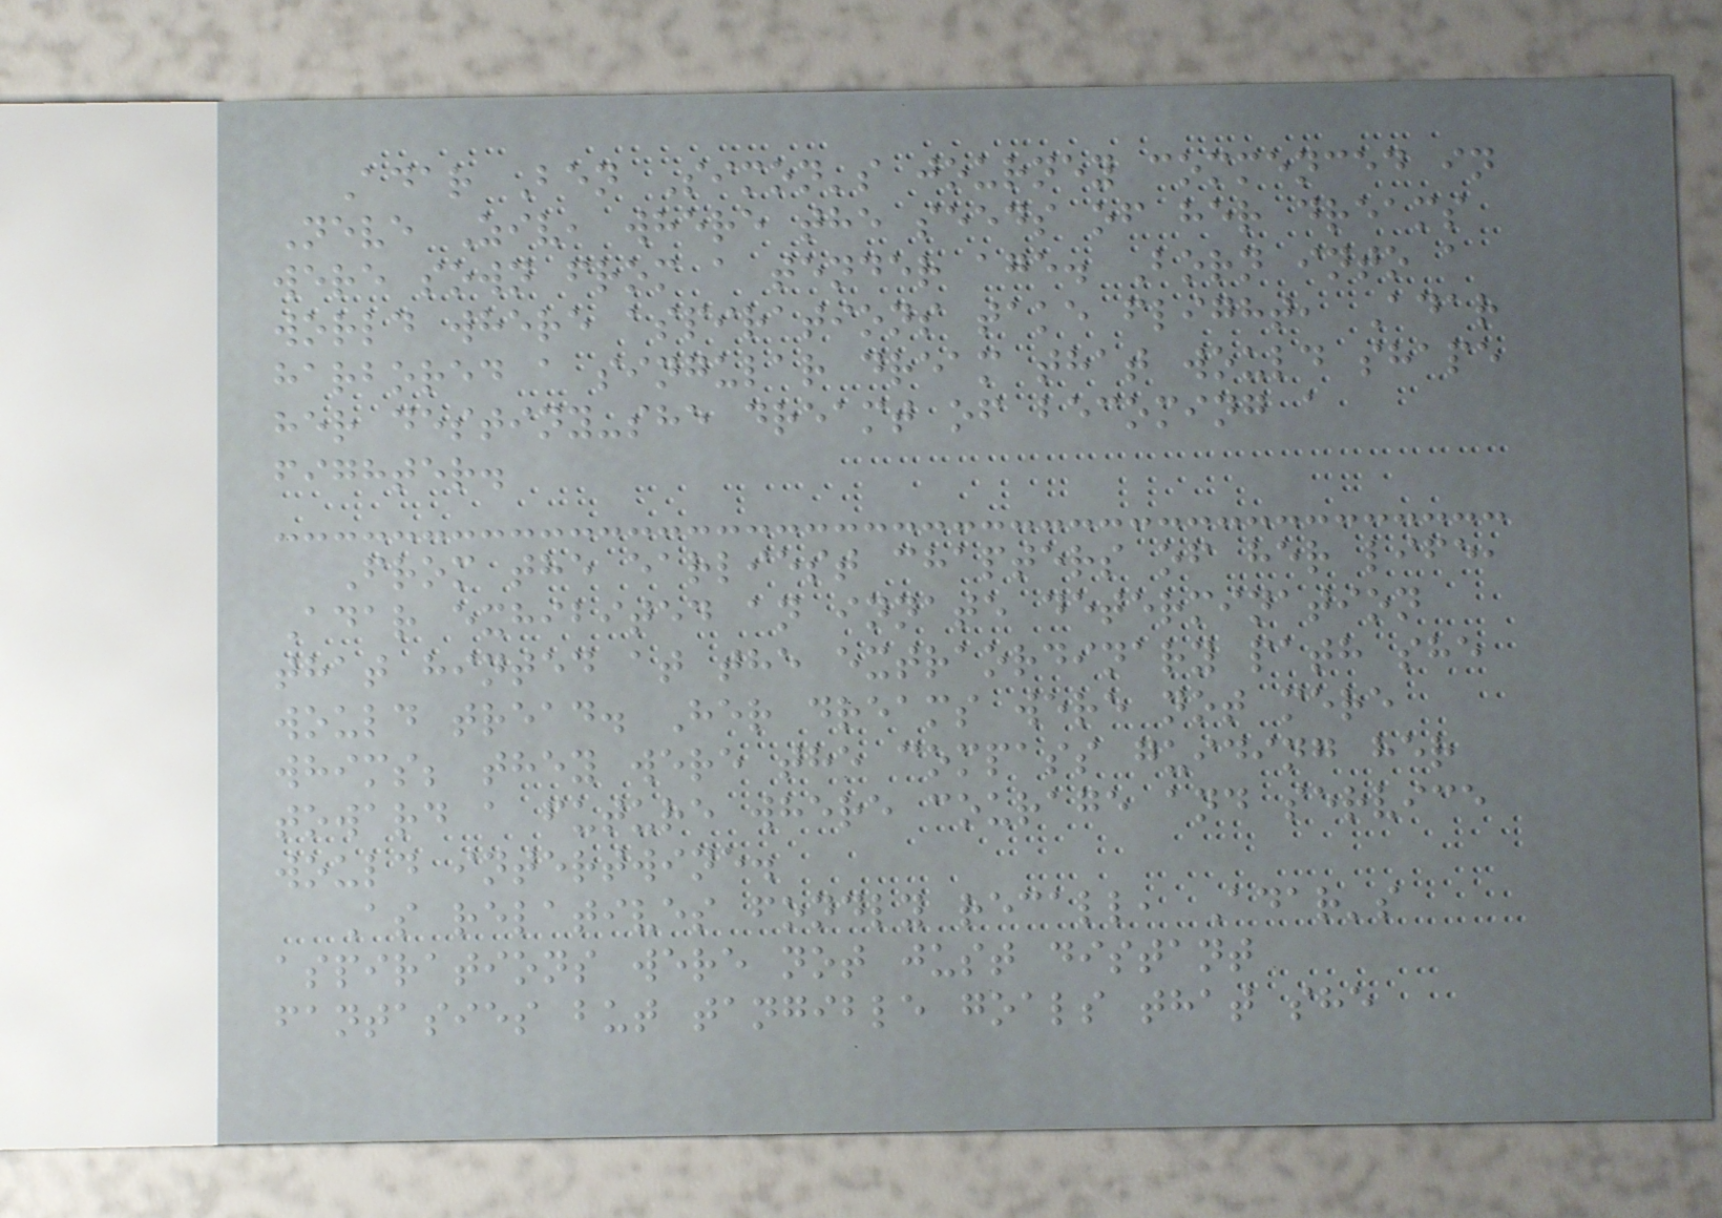Adar Ben Simon's journey commenced in
Neve Ziv, where the seeds of her dreams
were sown from a tender age. Born into a
world where aspirations take flight, Adar
harbored a singular dream that would shape
her destiny-she dreamt of becoming a
fighter.
From the earliest chapters of her life,
Adar exhibited an innate determination
that hinted at the extraordinary path she
would tread. Her dreams were not mere
whims; they were the compass guiding her
toward a future where courage and service
would intertwine.
As relatives fondly recall, Adar's
aspirations were not just distant
fantasies but tangible goals that she
